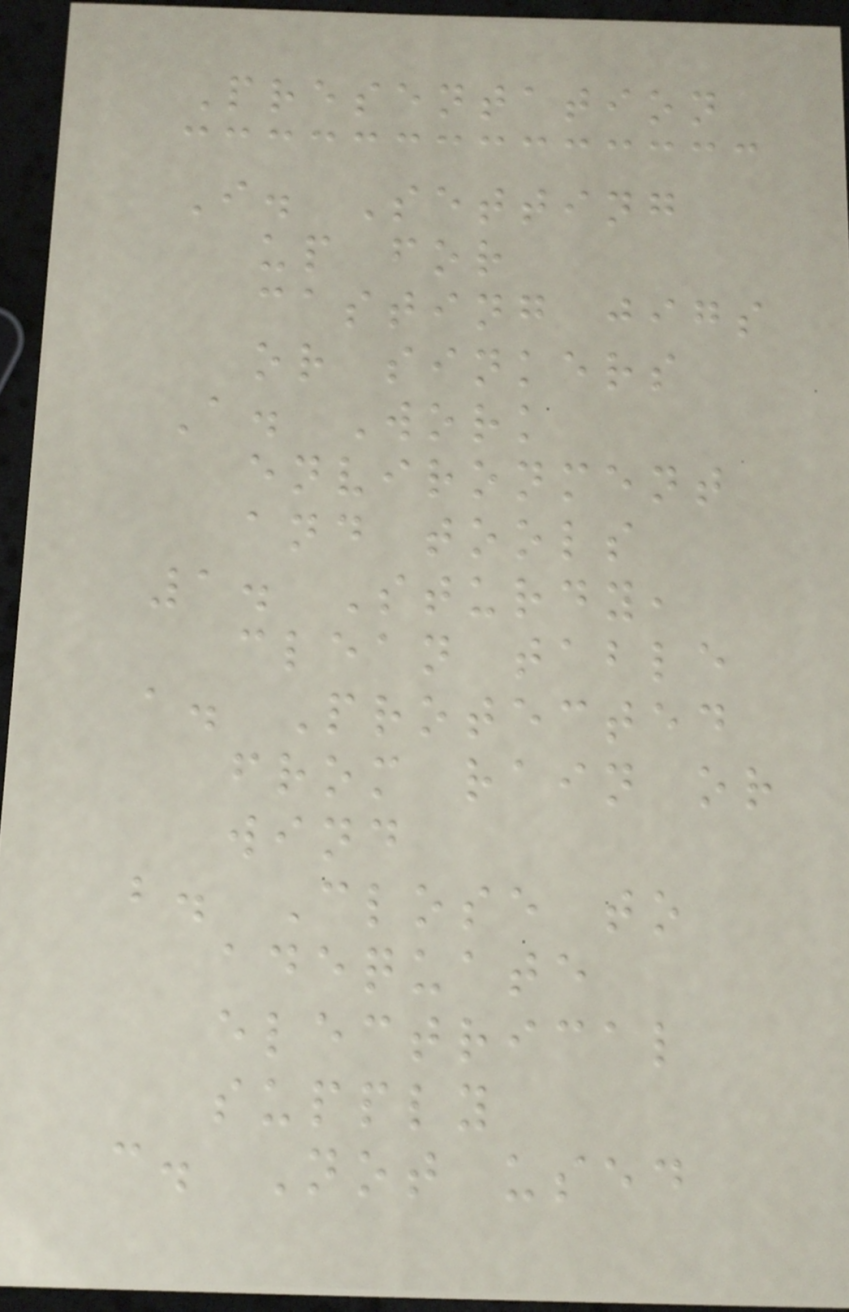Presentation
I. Setting
up for
casting jigs
or sinkers
A. Work
environment
and tools
1. Sturdy,
clean table
a. Protected
from rain or
wind
b. Close to
adequate
electrical
supply
c. Not used
